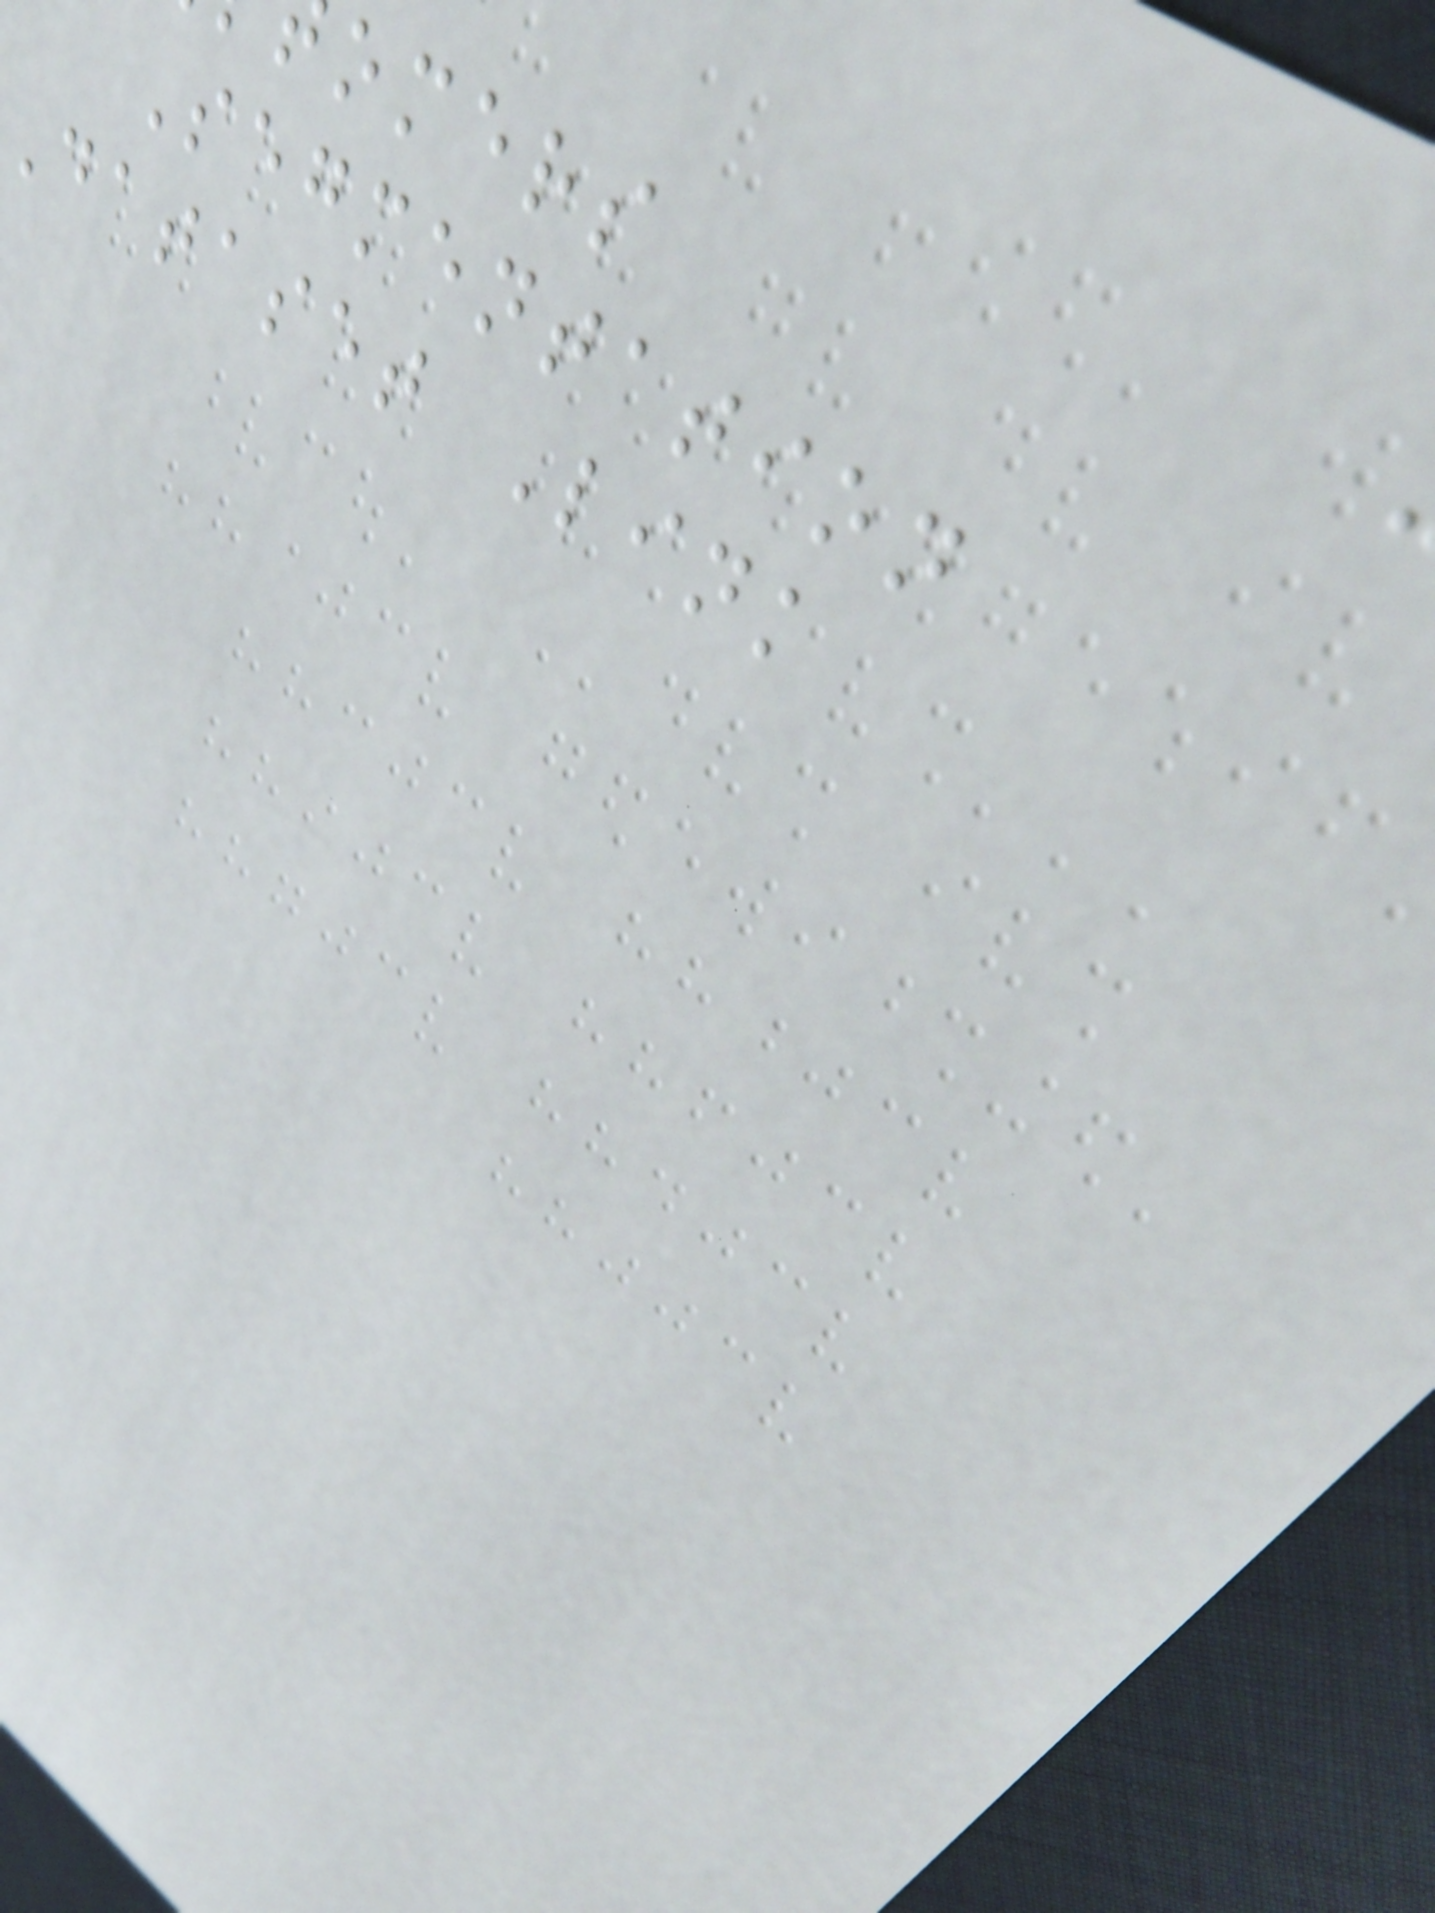omers
Segmentation
Dataset Link
